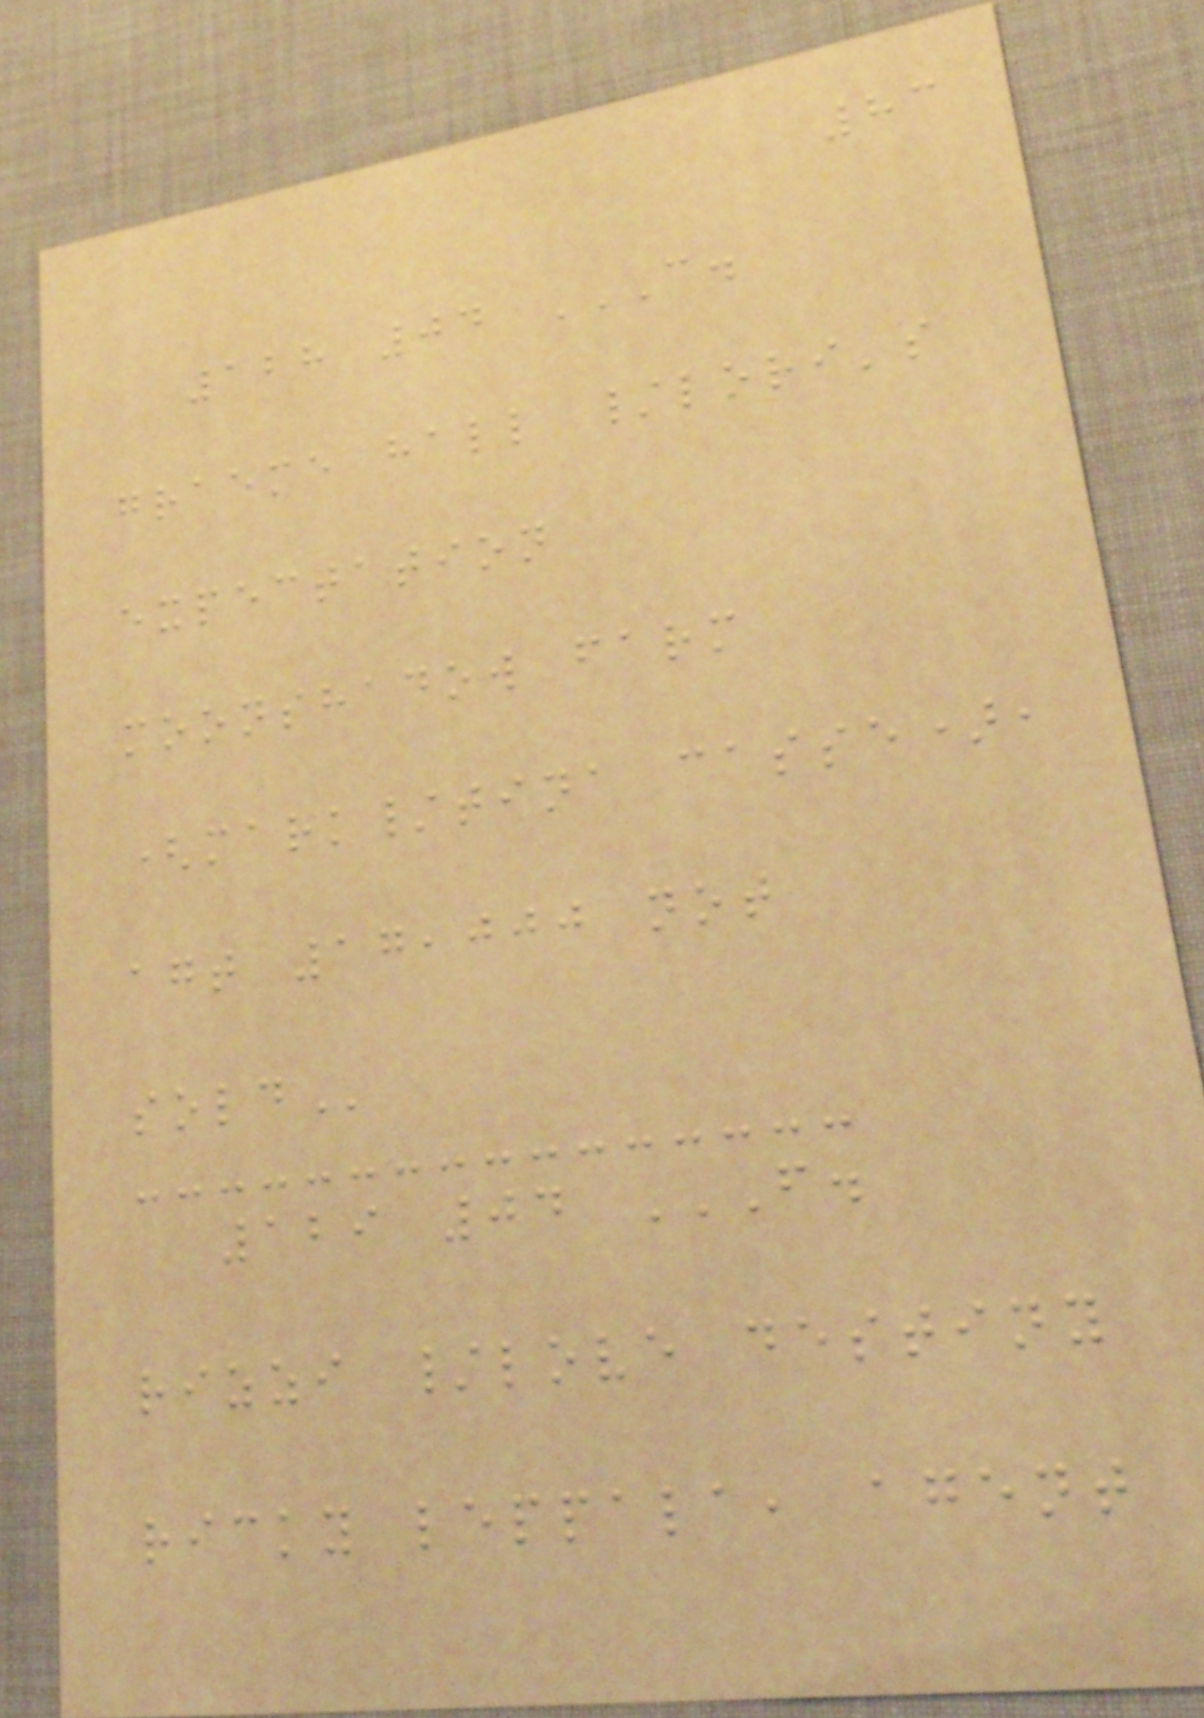83
128 04 C.
GRAEME HALL /LORI'S
EXPECTATION
MOONSHADOW FARM
(MARK/TINA CASSE),
AGT 17,000 NOT
SOLD
129 04 F.
RIZZI /LOVE DESTINY
RICKY LEPPALA, AGENT
